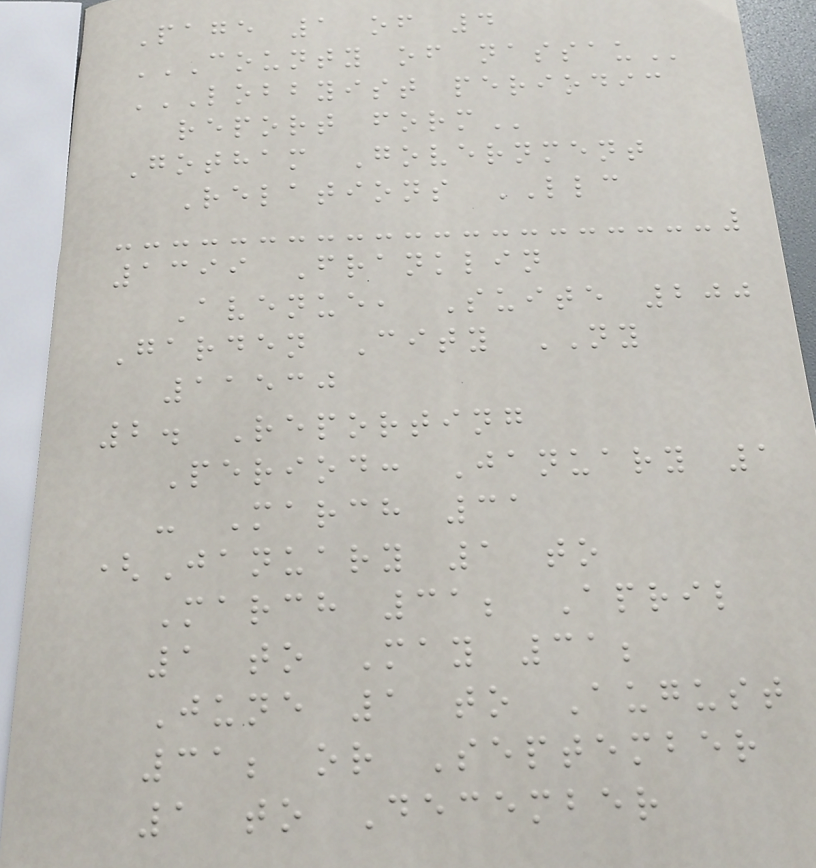Page 1 of 4
COUNTY OF NASSAU
LOBBYIST PERIODIC
REPORT FORM
Gotham Government
Relations LLC
1399 Franklin
Avenue, Suite 200
Garden City NY
11530
2. Reporting
Period: January 1
- March 31
(January 1 to
March 31; April
1 to May 31;
June 1 to August
31; or September
1 to December
